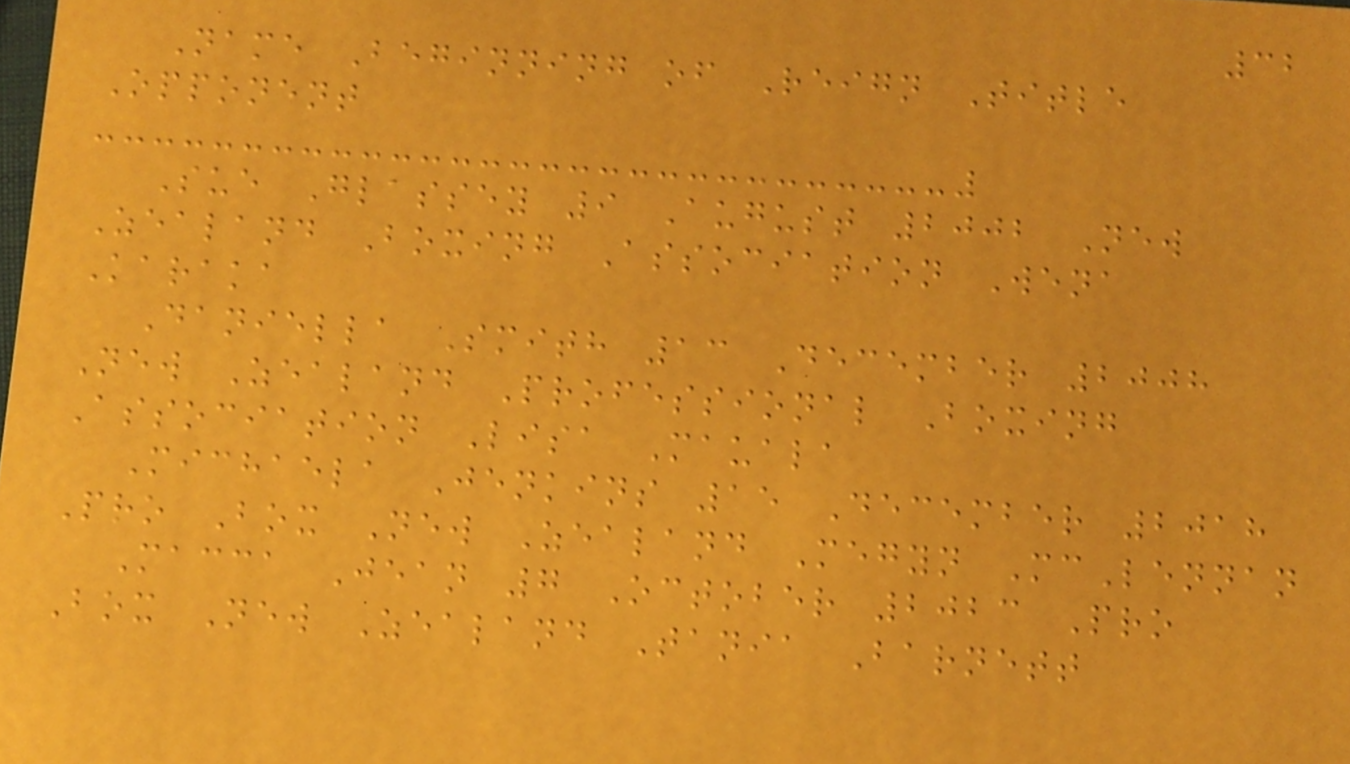32
Name Beginning of Reign Title
Opponent
Sue Glassey 9 August 2002 New
Zealand Boxing Association Wena
Karaka
Daniella Smith 13 December 2008
New Zealand Professional Boxing
Association Lisa Mauala
Michaela Jenkins 15 December 2018
Pro Box New Zealand Megyn McLennan
Macca Jean 7 October 2023 Pro
Box New Zealand Tania Barnett
